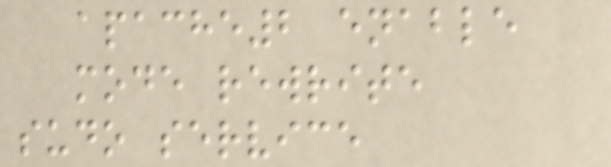apache2 enable
mode rewrite
sudo service
